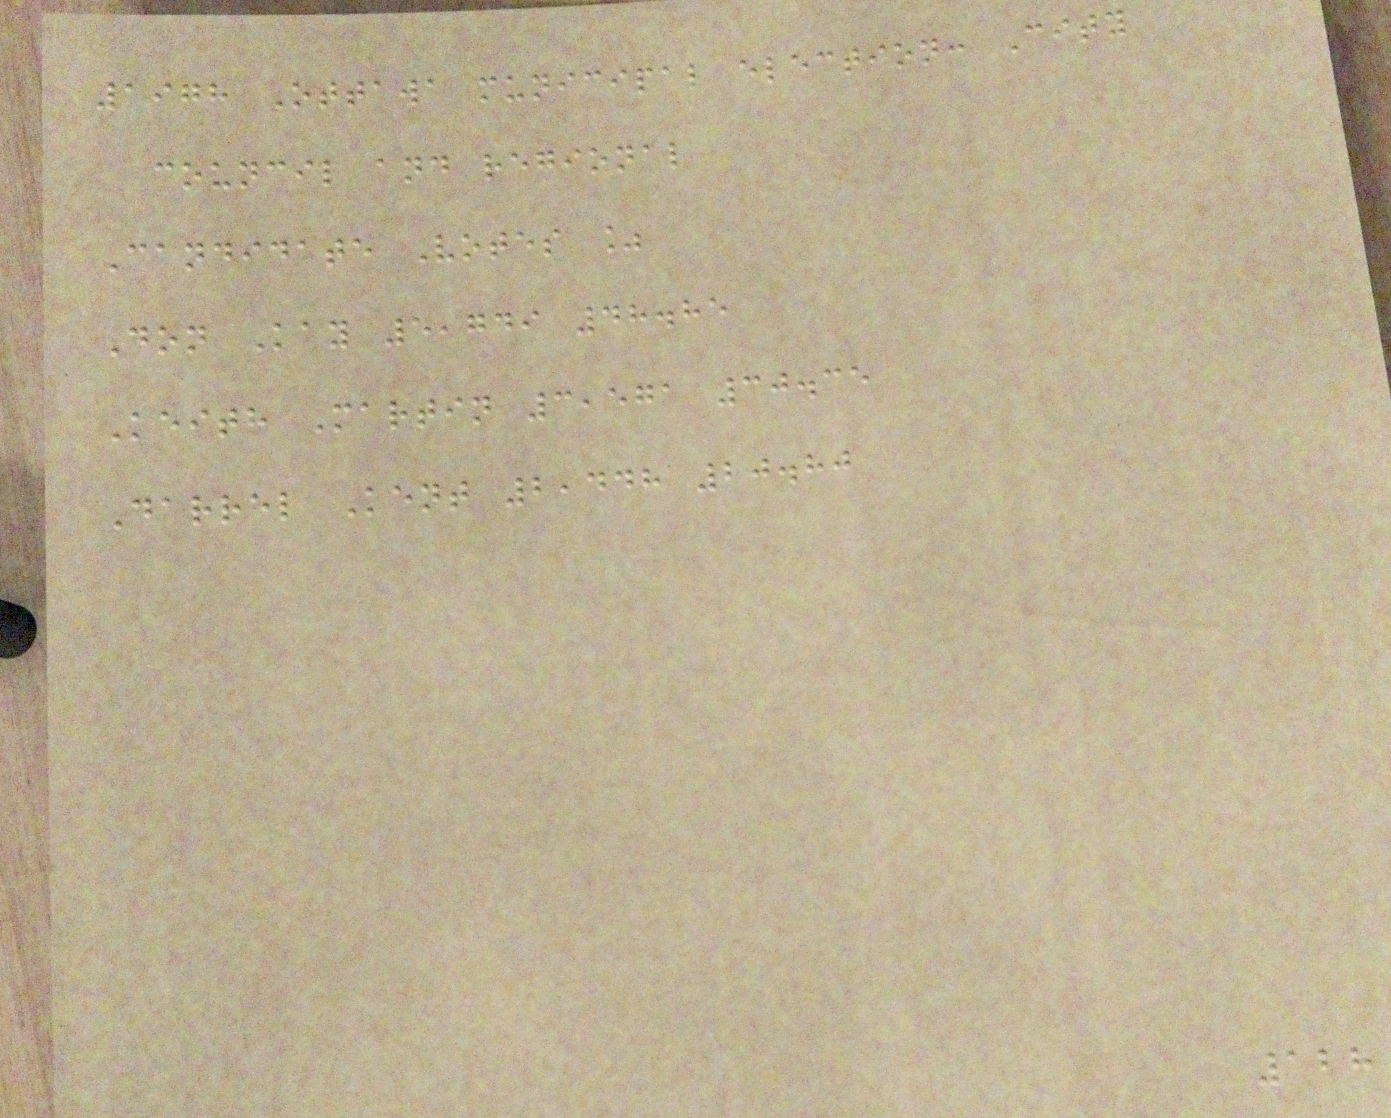1978 Ottawa municipal election: City
council and regional
Candidate Votes %
Don Kay 5,749 48.85
Keith Martin 3,571 30.35
Darrel Kent 2,448 20.80
128
